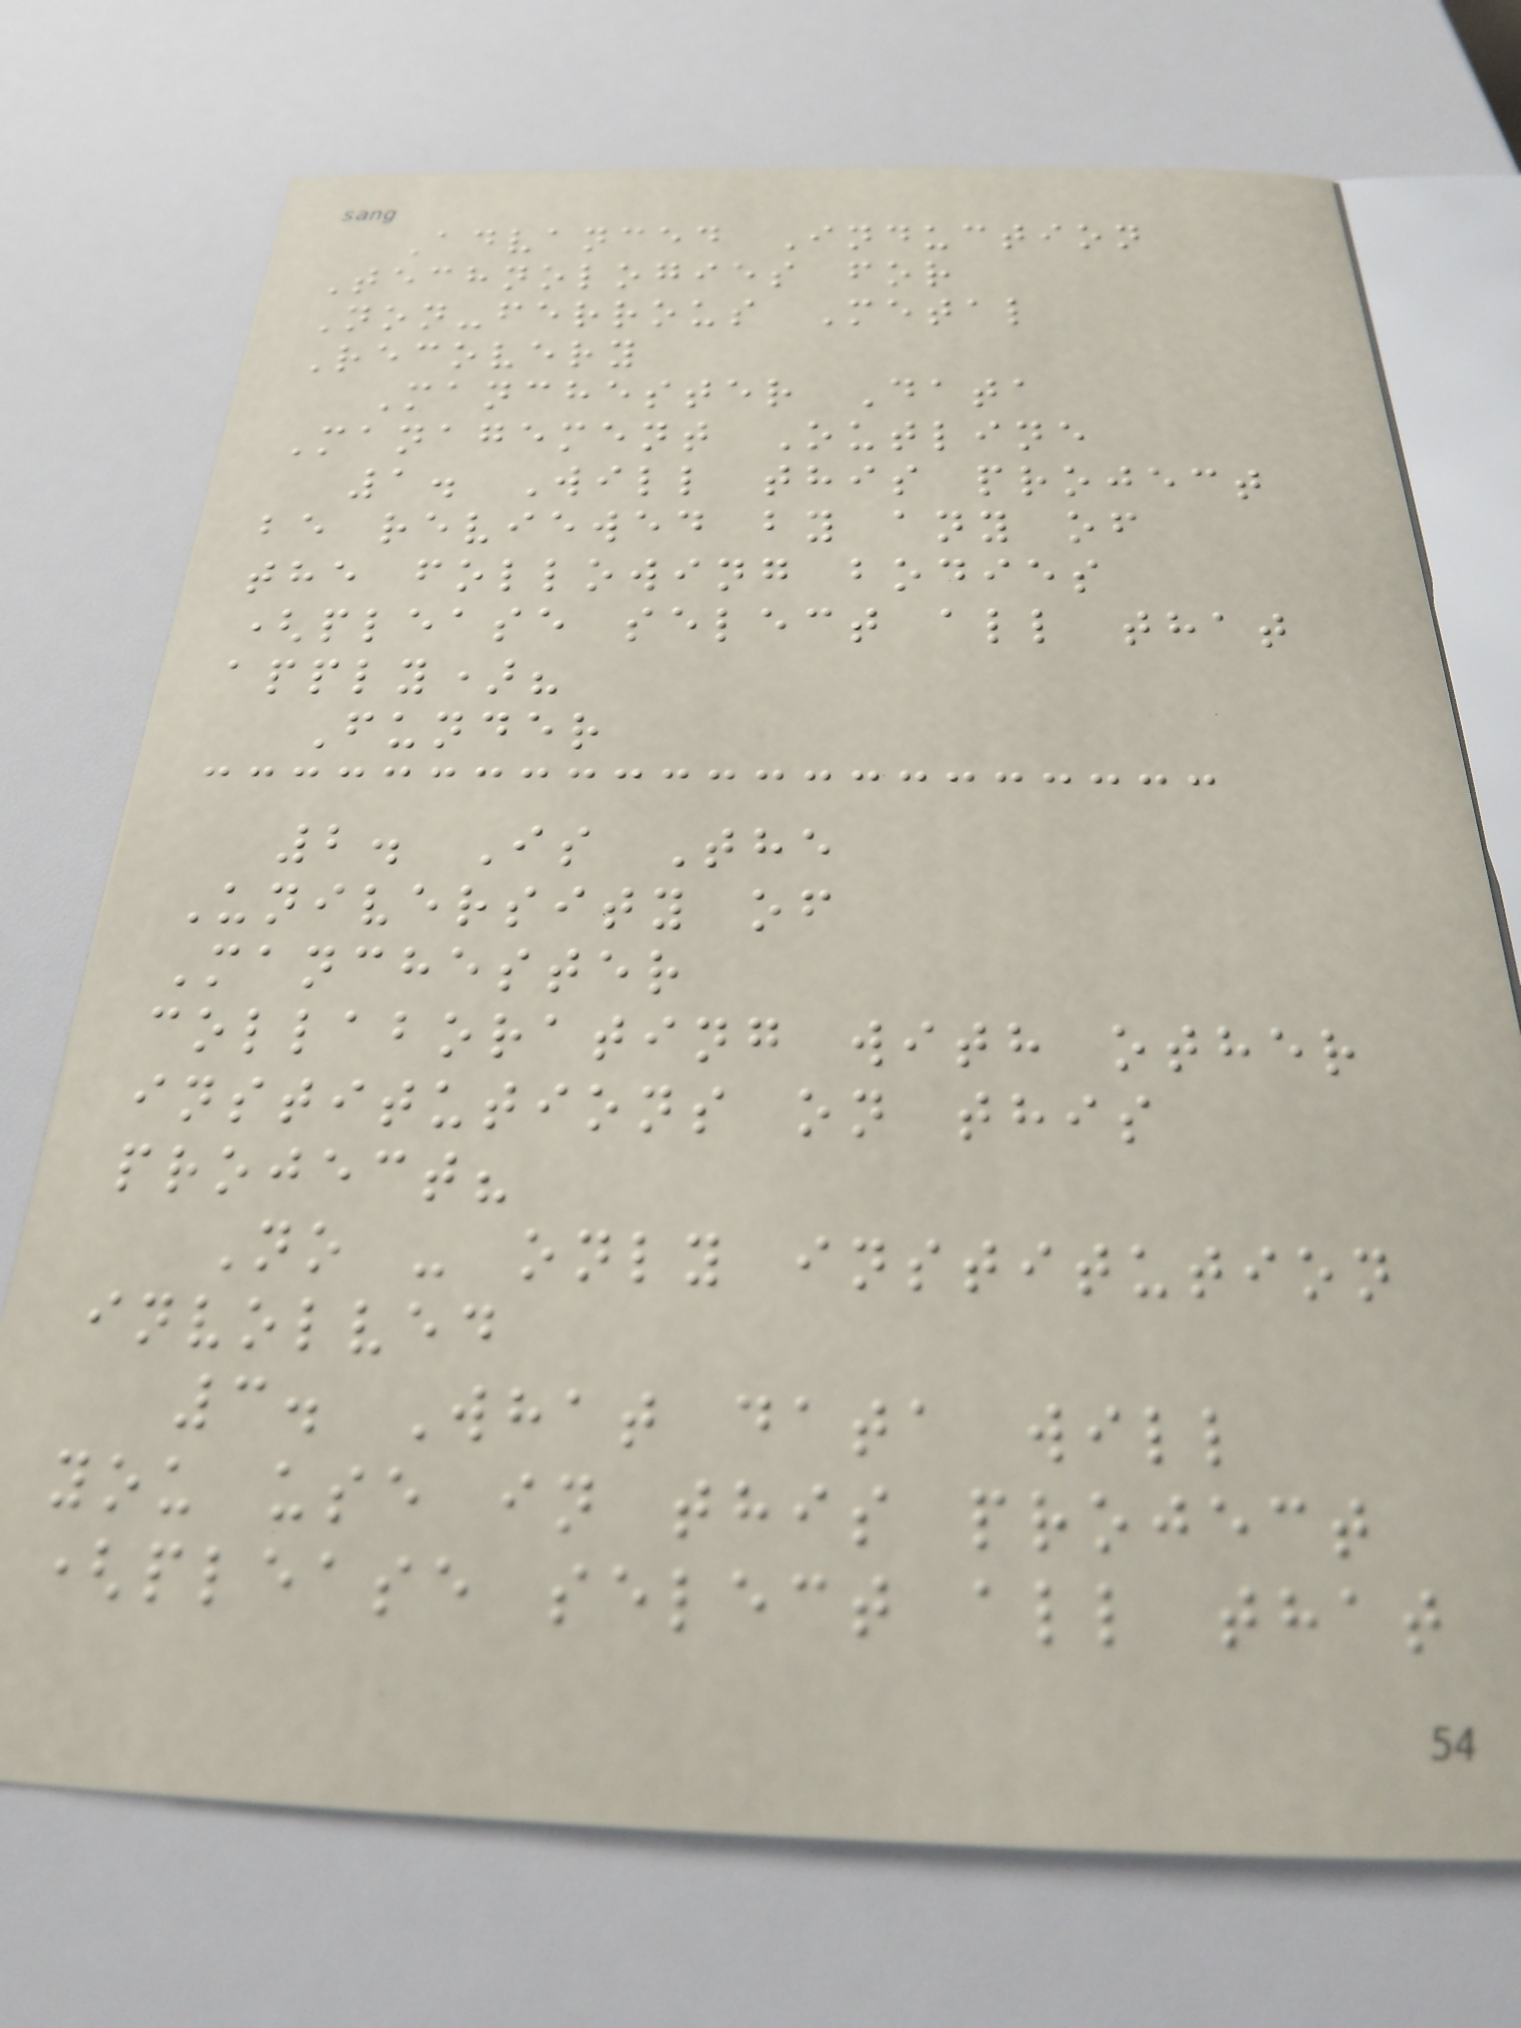Advanced Induction
Technologies for
Non-ferrous Metal
Recovery
Manchester Data
Management Outline
1. Will this project
be reviewed by any of
the following bodies
(please select all that
apply)?
Funder
2. Is The
University of
Manchester
collaborating with other
institutions on this
project?
No - only institution
involved
3. What data will
you use in this project
(please select all that
